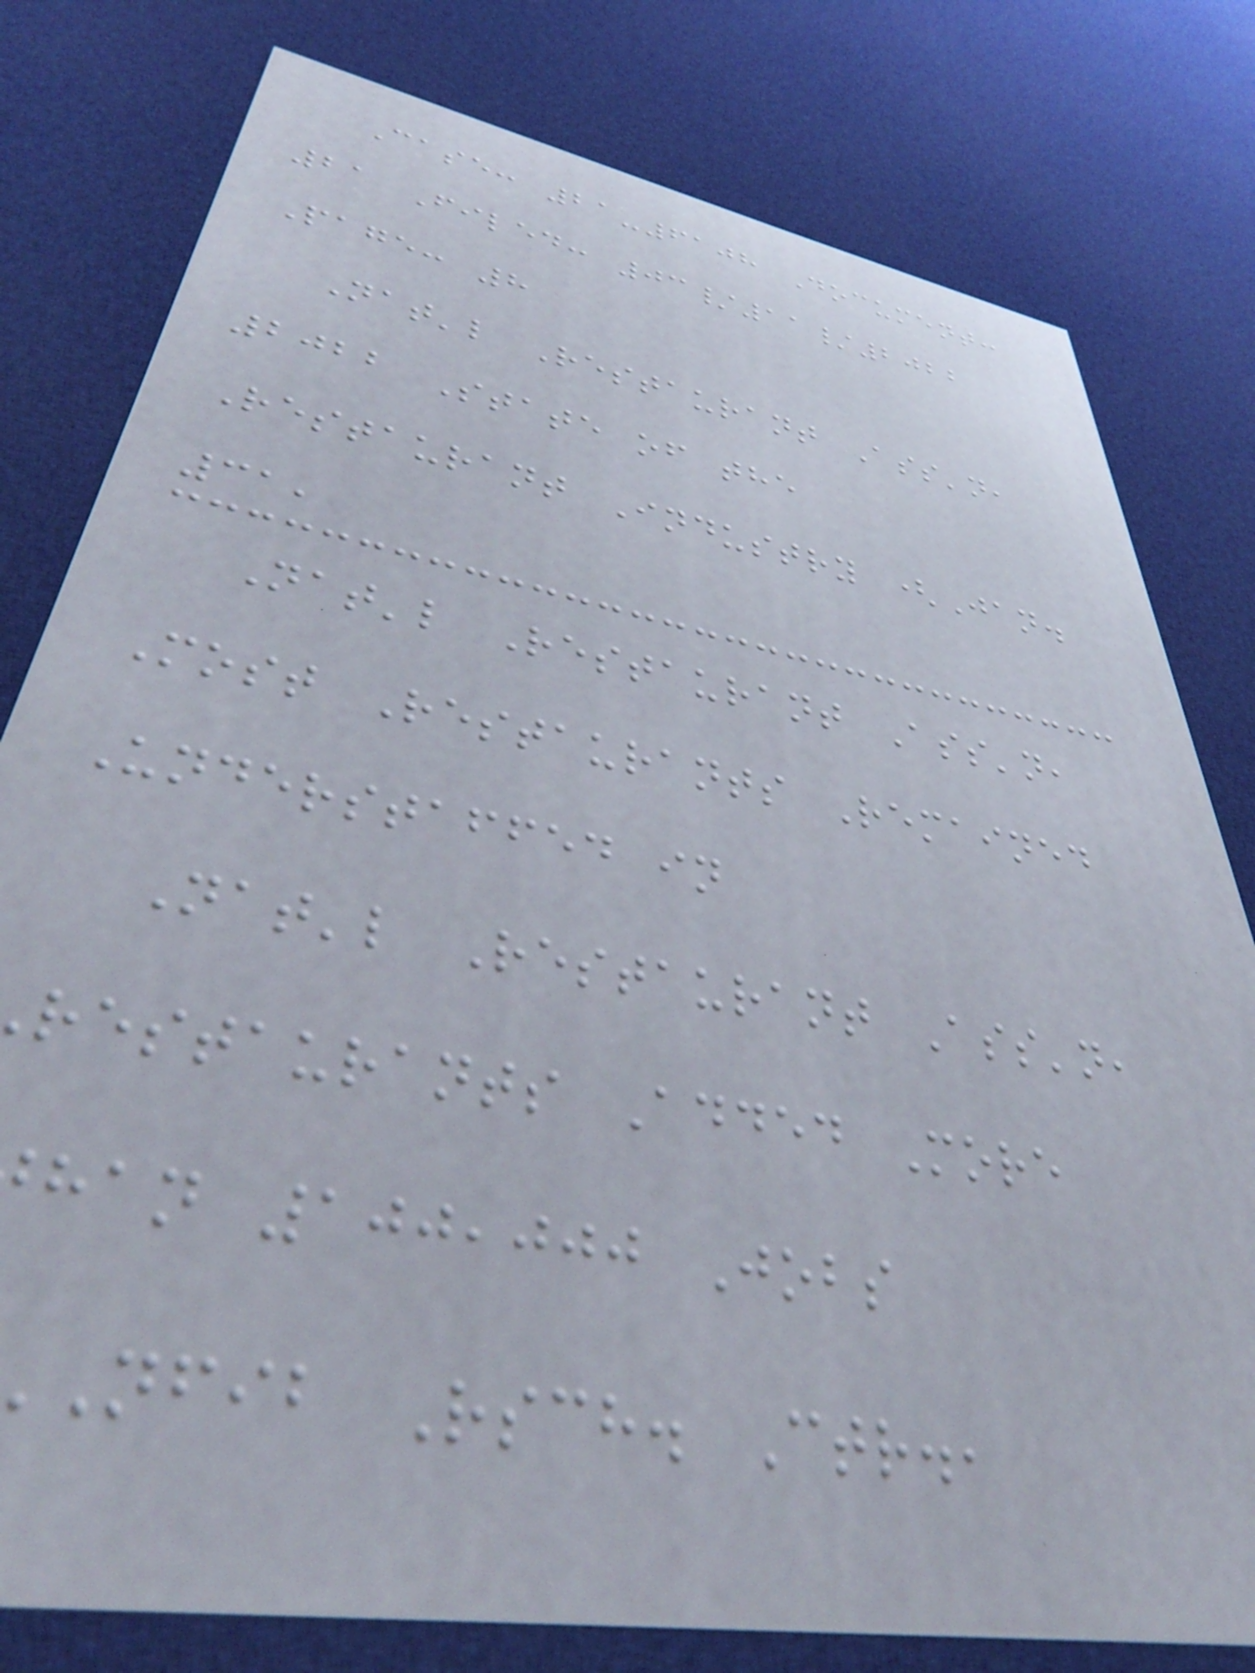Case: 21-6108 Document:
21 Filed: 03/11/2022
Page: 8
Nat'l Restaurant Ass'n,
2022 State of the
Restaurant Industry (Jan.
31,
Nat'l Restaurant Ass'n,
Most Restaurants Remained
Understaffed in
Nat'l Restaurant Ass'n,
restaurants Added More
han 100,000 Jobs
nfib Rsch. Ctr.,
